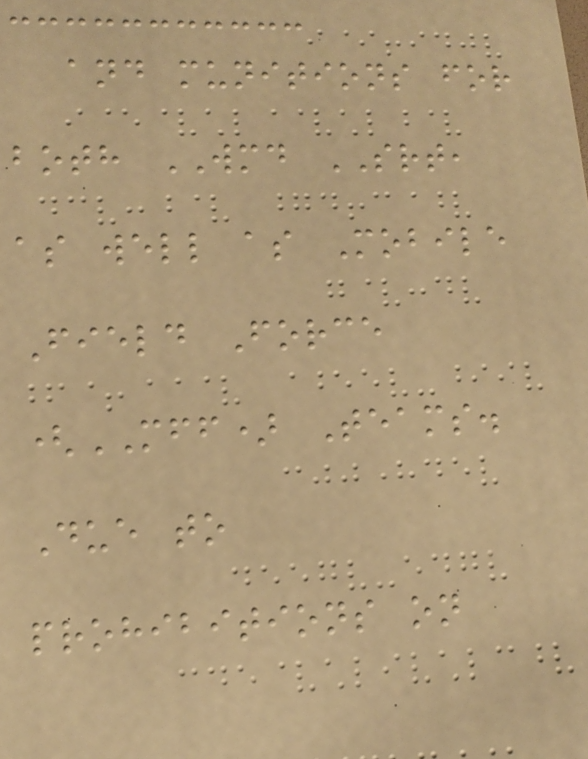and munitions for
both WMD SRT,
as well as Mobile
Field Force
(MFF) Teams.
Due to
prohibitions on
